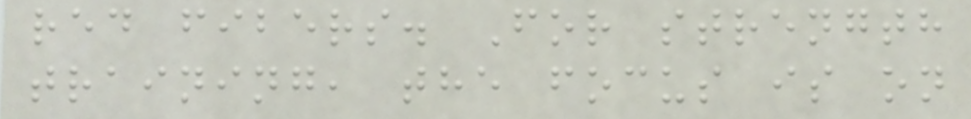red fibers. For strength
training, the focus is on
